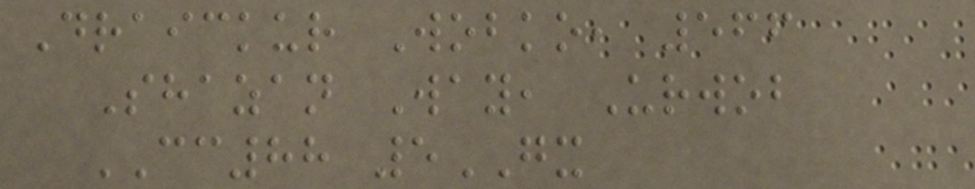Draickur Wobko, 566
Shazan Way, Urwob
CC88 5GX
